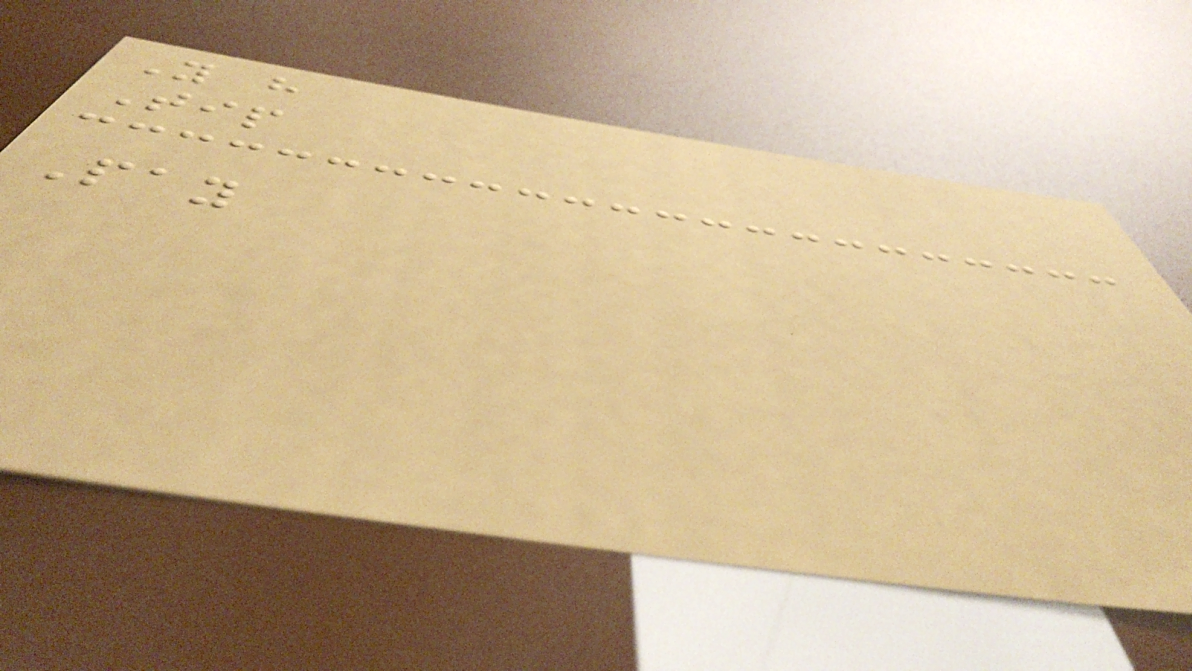You have
Tip
Pay
